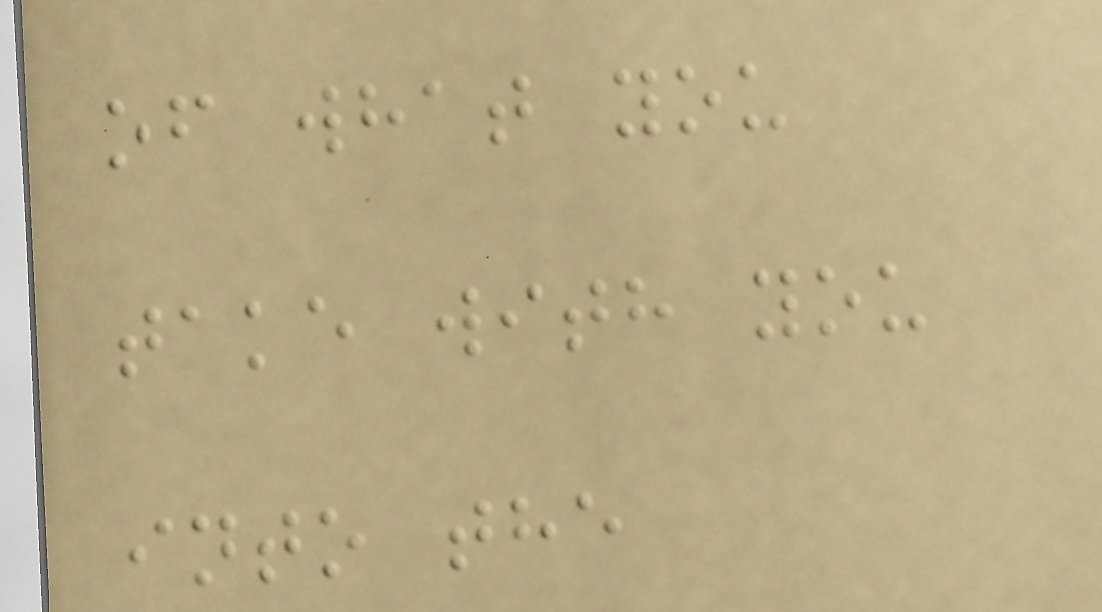of what you
take with you
into the
